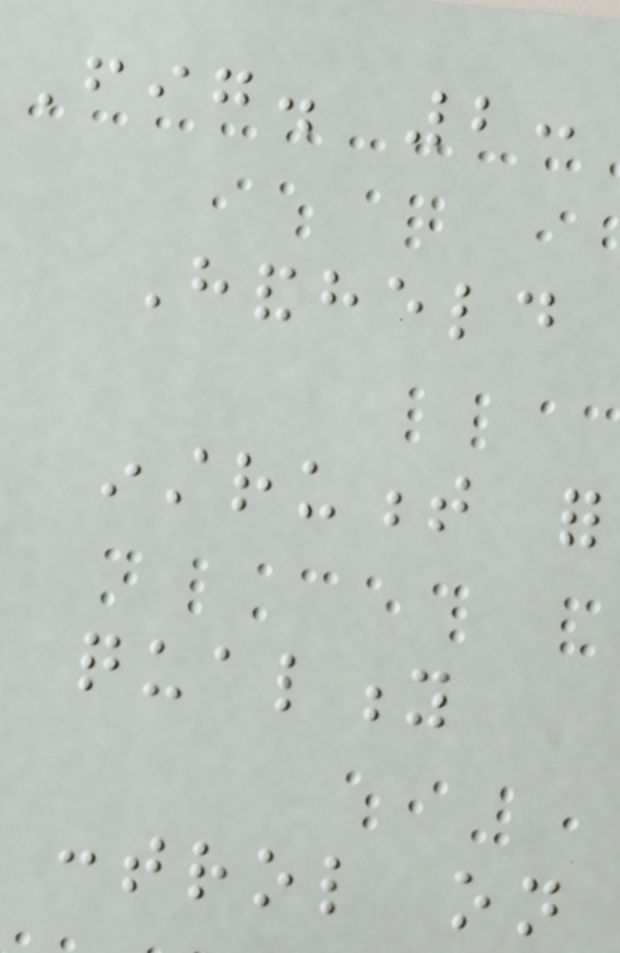Fig. 2:
Handheld
instrument for
quality
control on
